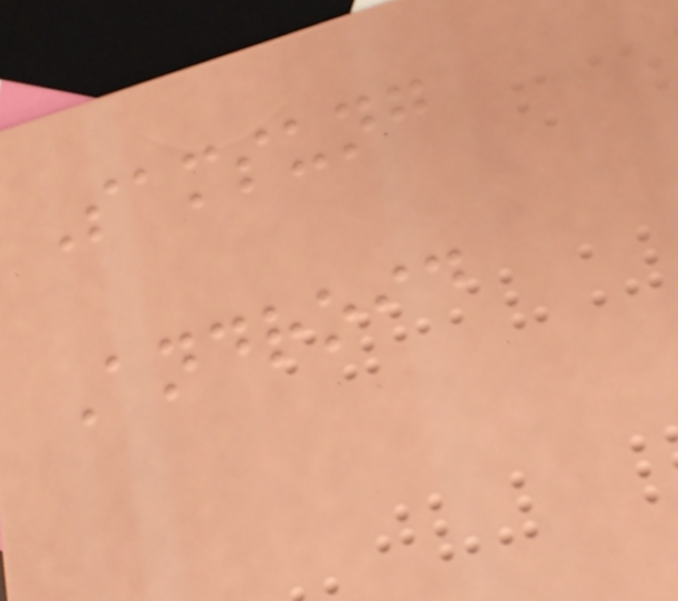Samsung
Android
